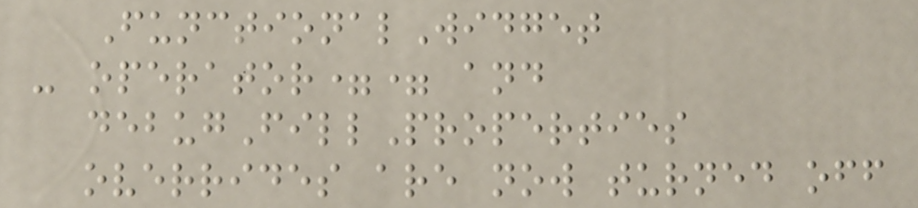FunctionalWidget
- operator== and
debugFillProperties
overrides are now turned off
